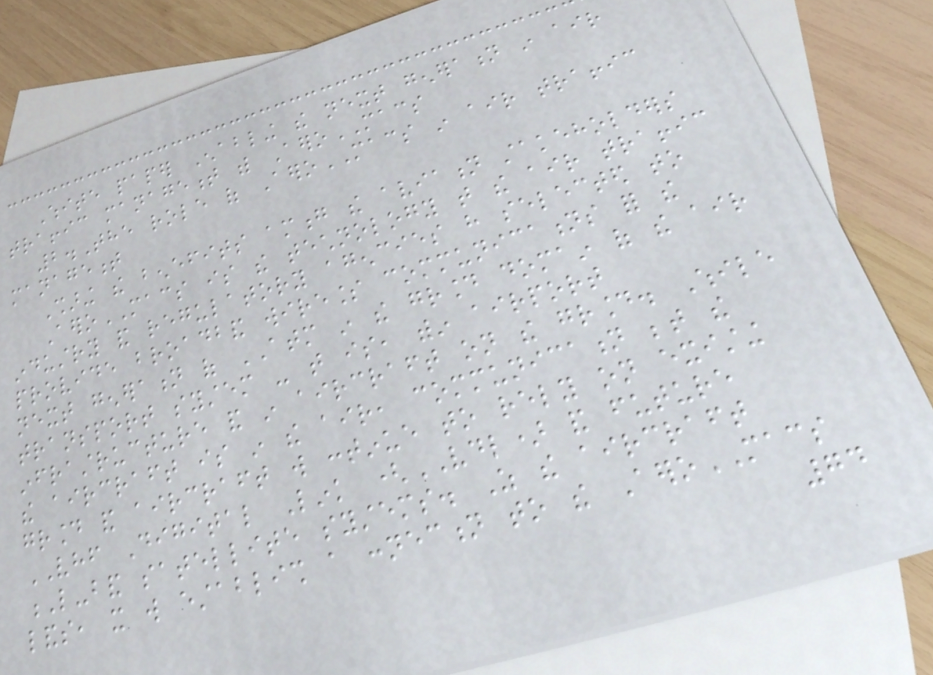White paper Enabling the next generation in air
traffic management with AeroMACS
2.The role of AeroMACS in air traffic
management
Sharing the benefits among the aviation stakeholders
AeroMACS is the technology that the air traffic
industry and regulatory agencies have selected to
provide broadband wireless communications for the
next generation of ATM in the ground domain of the air
transport system - that is, within airport
infrastructure and in aircraft on the ground. While
the aircraft is in the air, communication between the
ground and aircraft will continue to rely on existing
VHF Digital Link (VDL) and future
L-band satellite systems. As the aircraft
lands, it will establish a connection to the AeroMACS
74
